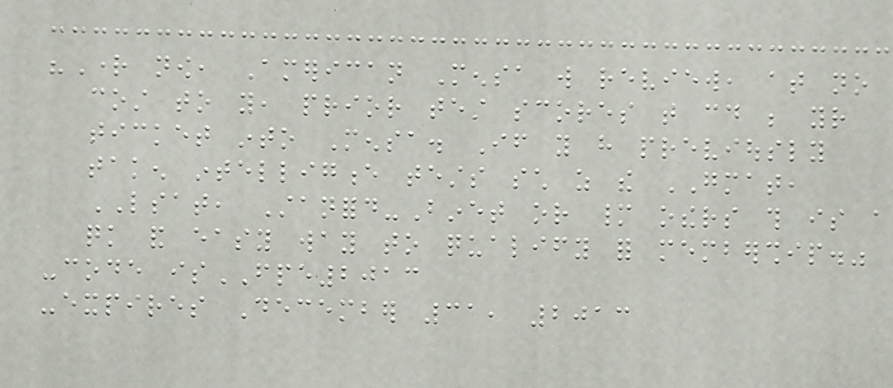"Right now, American Mensa will review, at no
cost to you, prior test scores that could be your
ticket into Mensa. If you have previously
taken intelligence tests such as the GMAT,
LSAT, Stanford-Binet or many others this is a
quick and easy way to qualify for membership."
-code isFPE2013
-expires December 31, 2013
